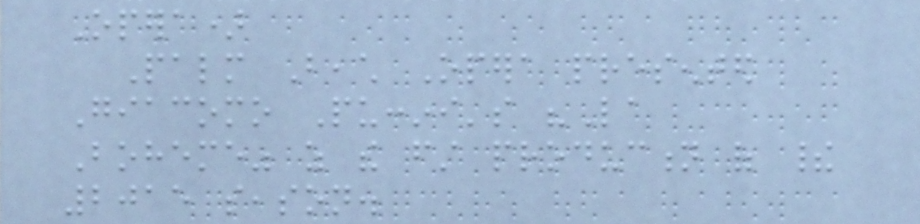Opera)
Palm Beach Opera presented
Giacomo Puccini's "La
Boheme" as the first production of their
2015 season.
